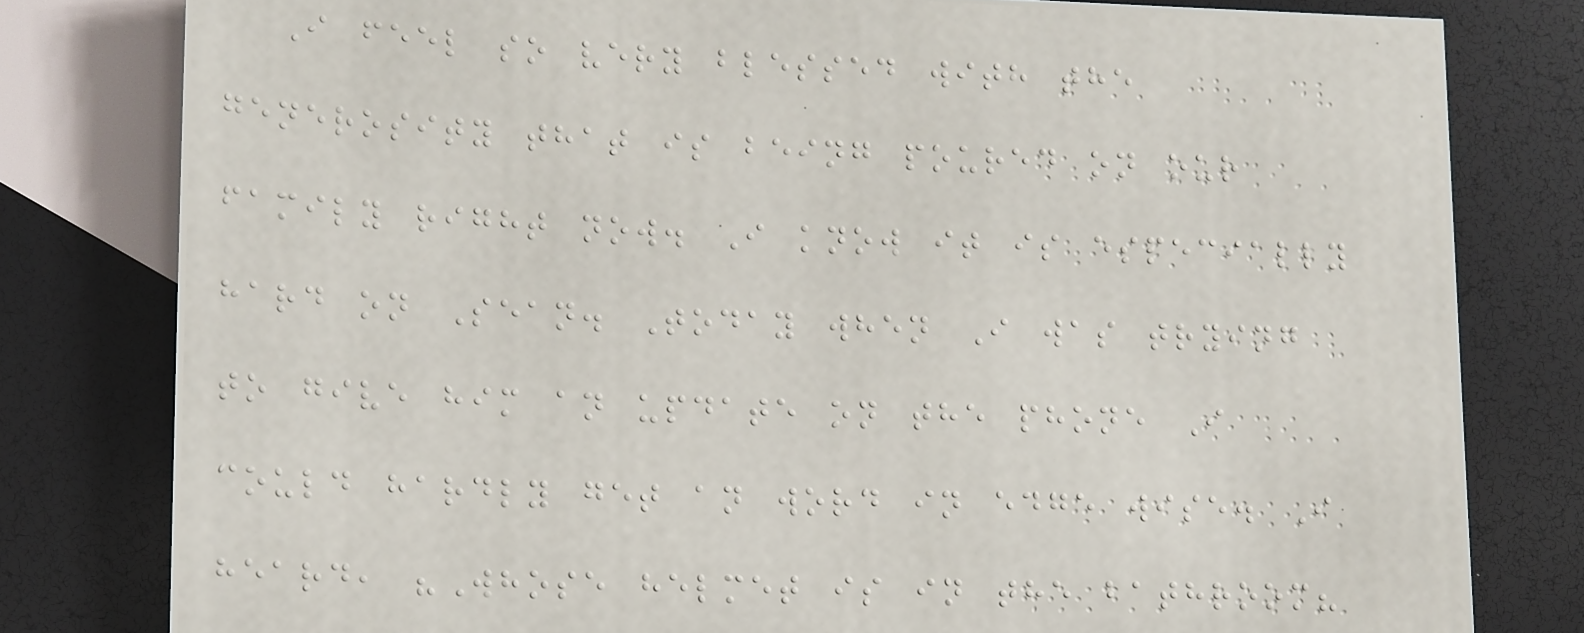I feel so very blessed with the
generosity that is being poured on our
family right now. I know it is especially
hard on Sean. Today when I was trying
to give him an update on the phone I
could hardly get an word in edge wise. I
heard, "Whose helmet is in the bathroom?
